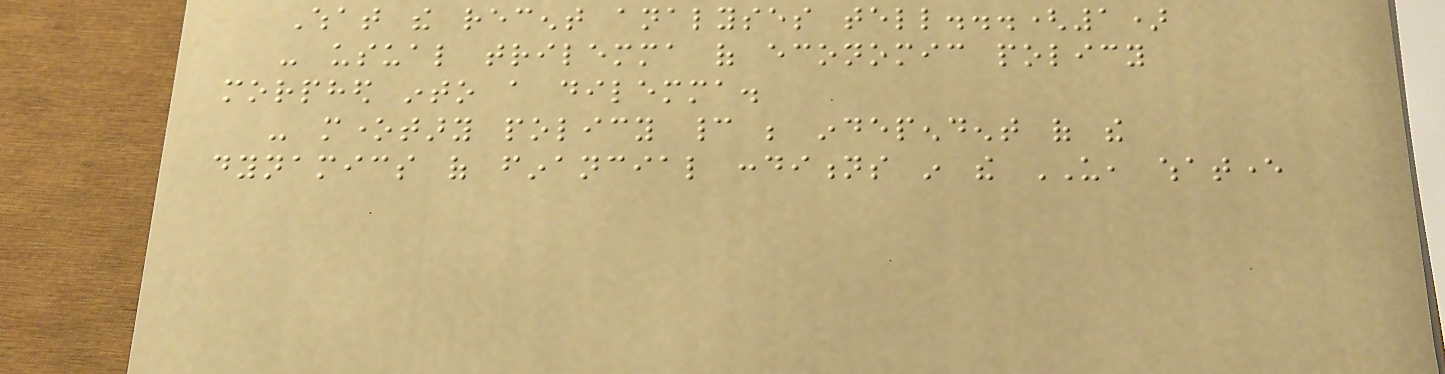What the recent analyses tell...(1)
- usual trilemma of economic policy
morphed into a dilemma.
- monetary policy cannot be independent of the
dynamics of financial conditions in the US, whatever
